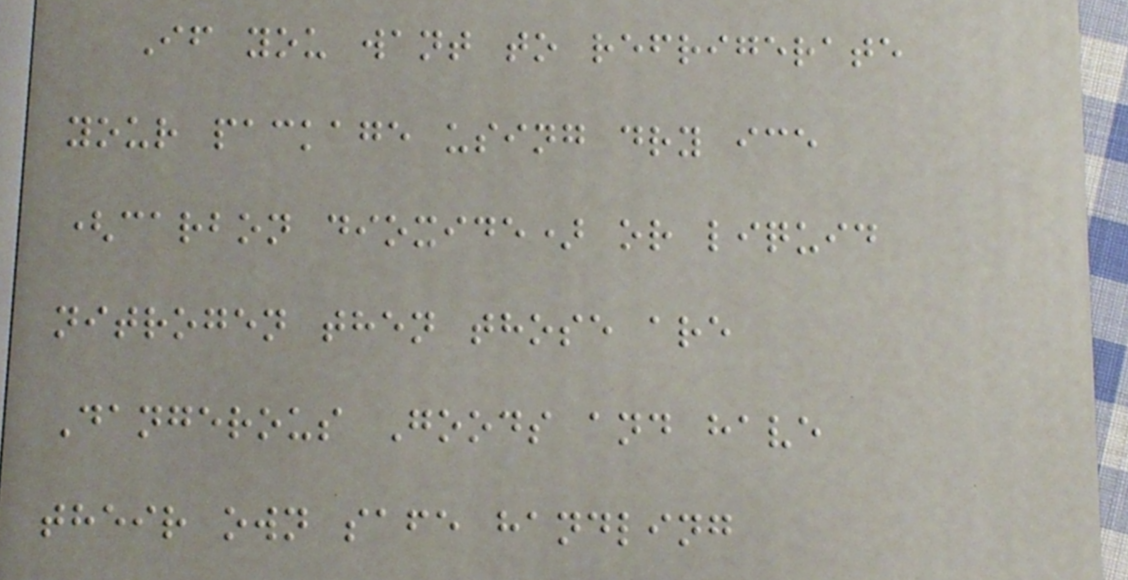If you want to refrigerate
your package using dry ice
(carbon dioxide) or liquid
nitrogen then those are
Dangerous Goods and have
their own safe handling
